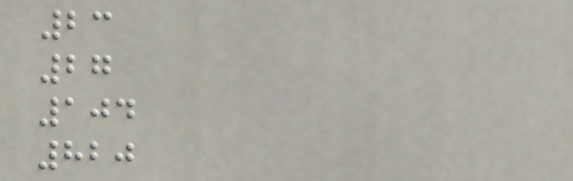23
27
104
820
